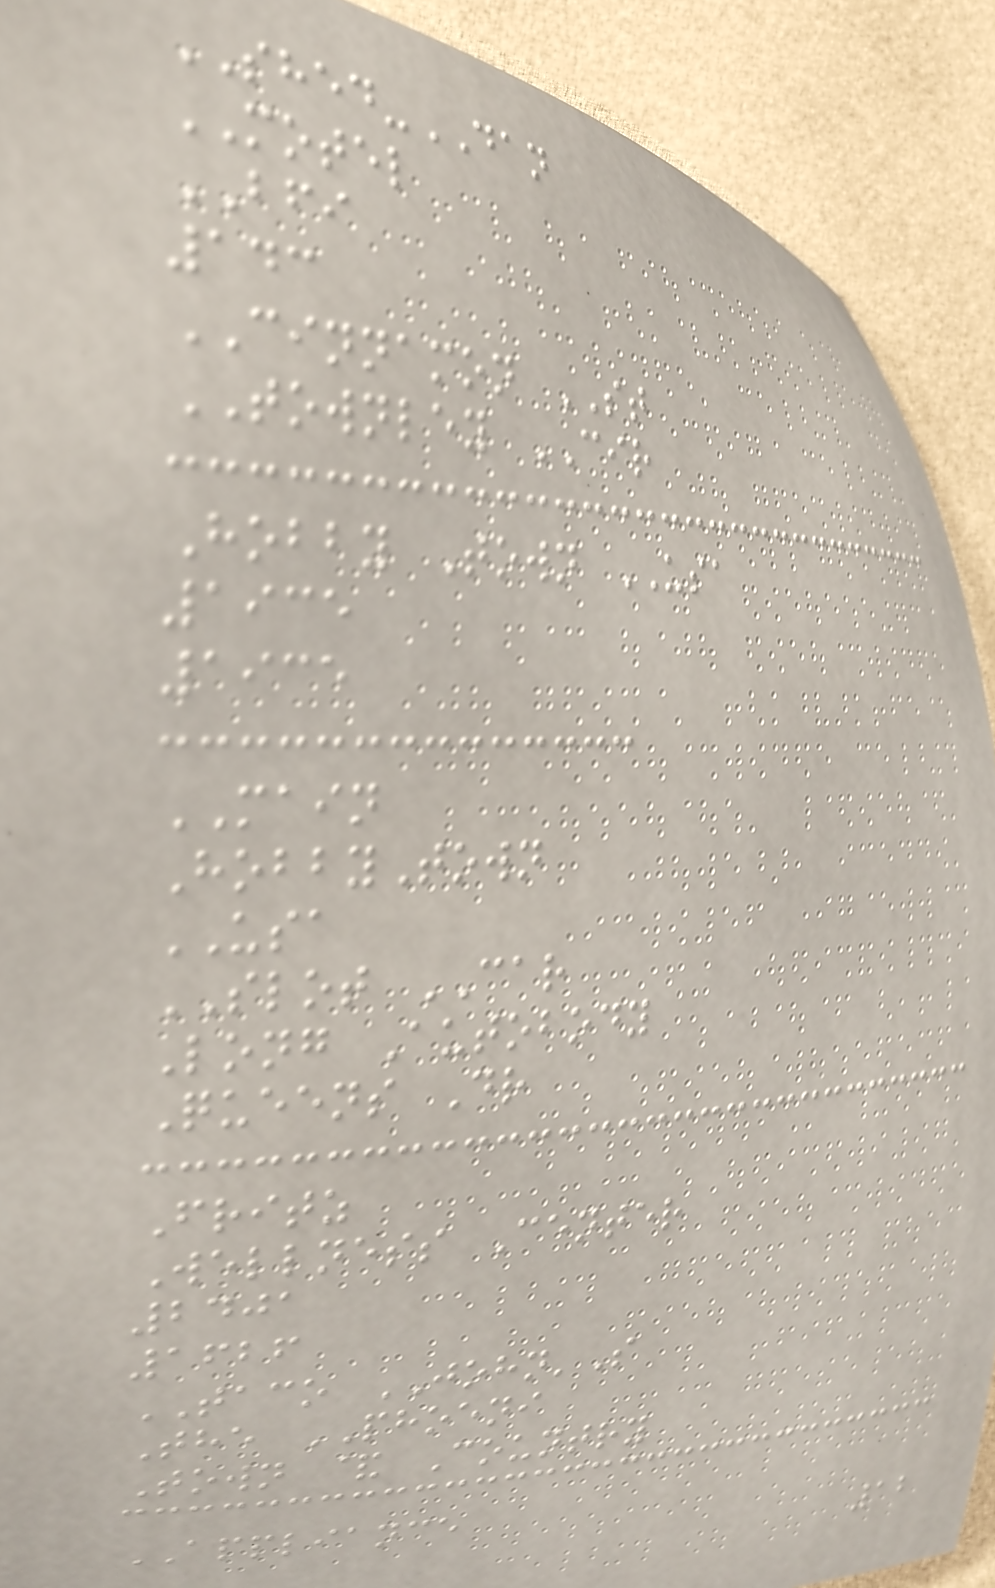SHED-DAN
MOTEL
BFI
143
CINNAMON ST
TOWNLEY CIR
Hobby Town USA
1935
1935
MAIN
HobbyTown
USA
SLOT CAR
Long Autobody
Queens Dr
Fritz
Wellness Center
2401
1626
TACO JOHN'S
The PHOENI
Town & Country
APPLIANCE
12
